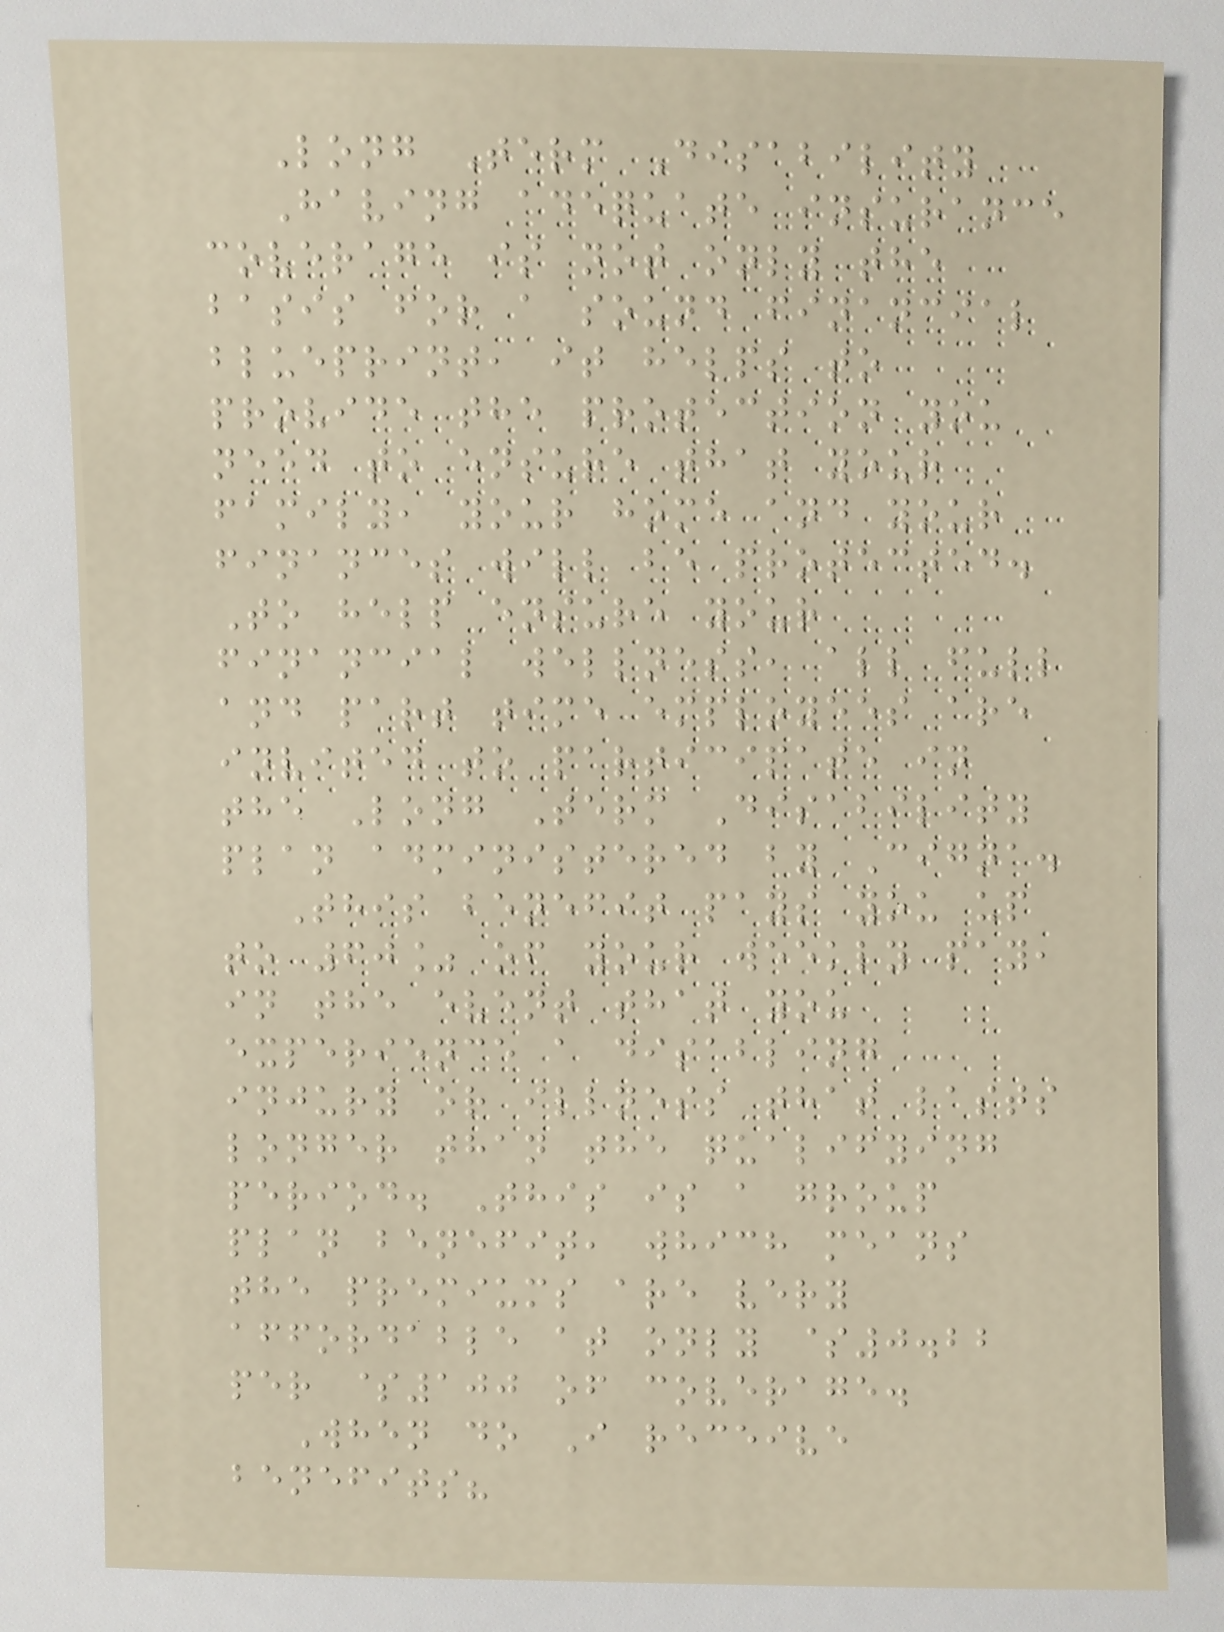Long Term Disability
Having adequate insurance
coverage is not only the
basis for a sound financial
blueprint, it helps to
provide the protection you
need to ensure that your
family, your home and your
finances will be protected.
To help ensure your
financial wellness, all full
and part time employees are
invited to participate in
the Long Term Disability
plan administered by Cigna.
This benefit pays you up
to 60% of your weekly pay,
in the event that you
experience a disabling
injury or illness that lasts
longer than the qualifying
period. This is a group
plan benefit, which means
the premiums are very
affordable at only $0.22
per $100 of coverage.
When do I receive
benefits?
